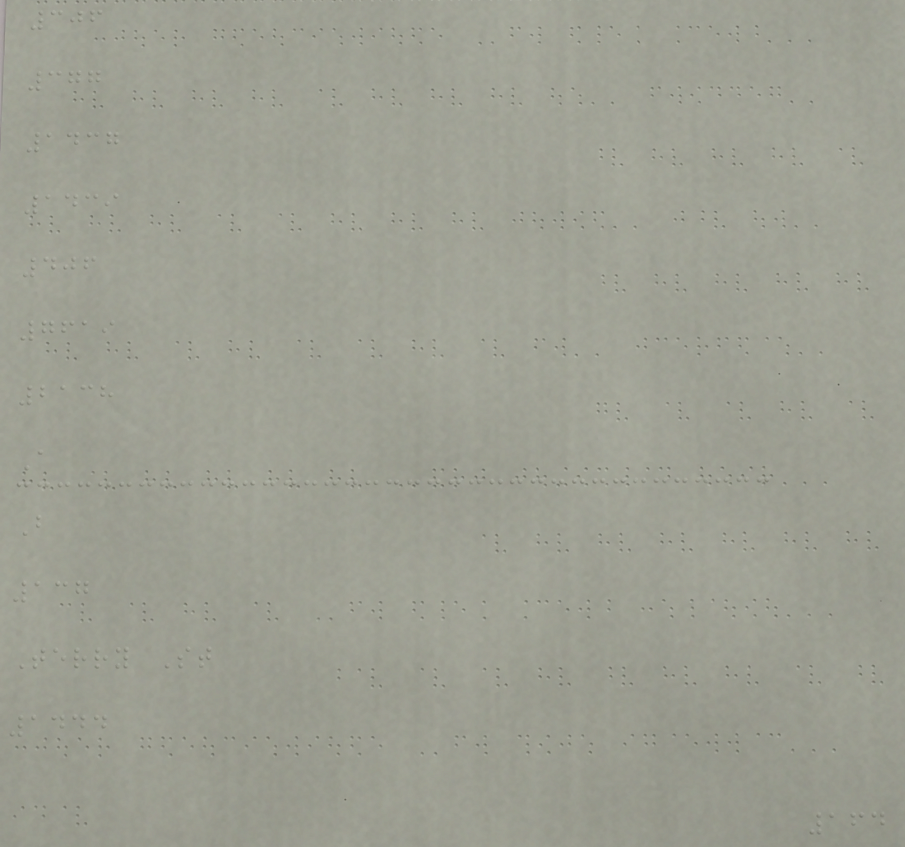306
377
1437
1439
406
7619
2138
A
B
137
Terry St
1444
164
